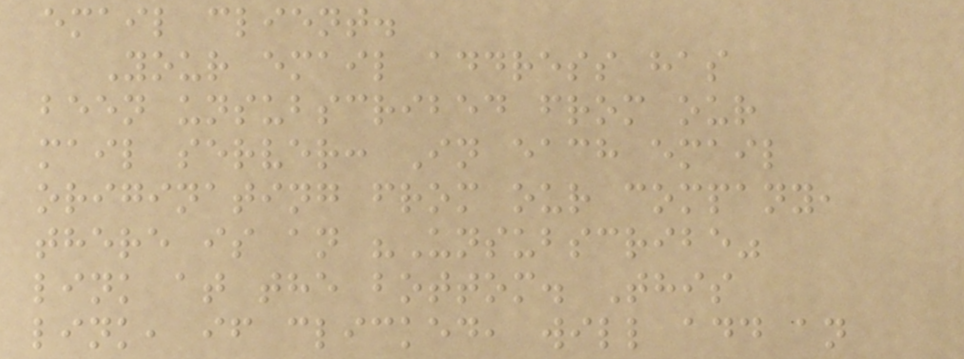email client.
Your email address has
been unsubscribed from our
mail server: In each email
originating from our company,
there is an "Unsubscribe"
link at the bottom. This
link, if clicked, will add an
